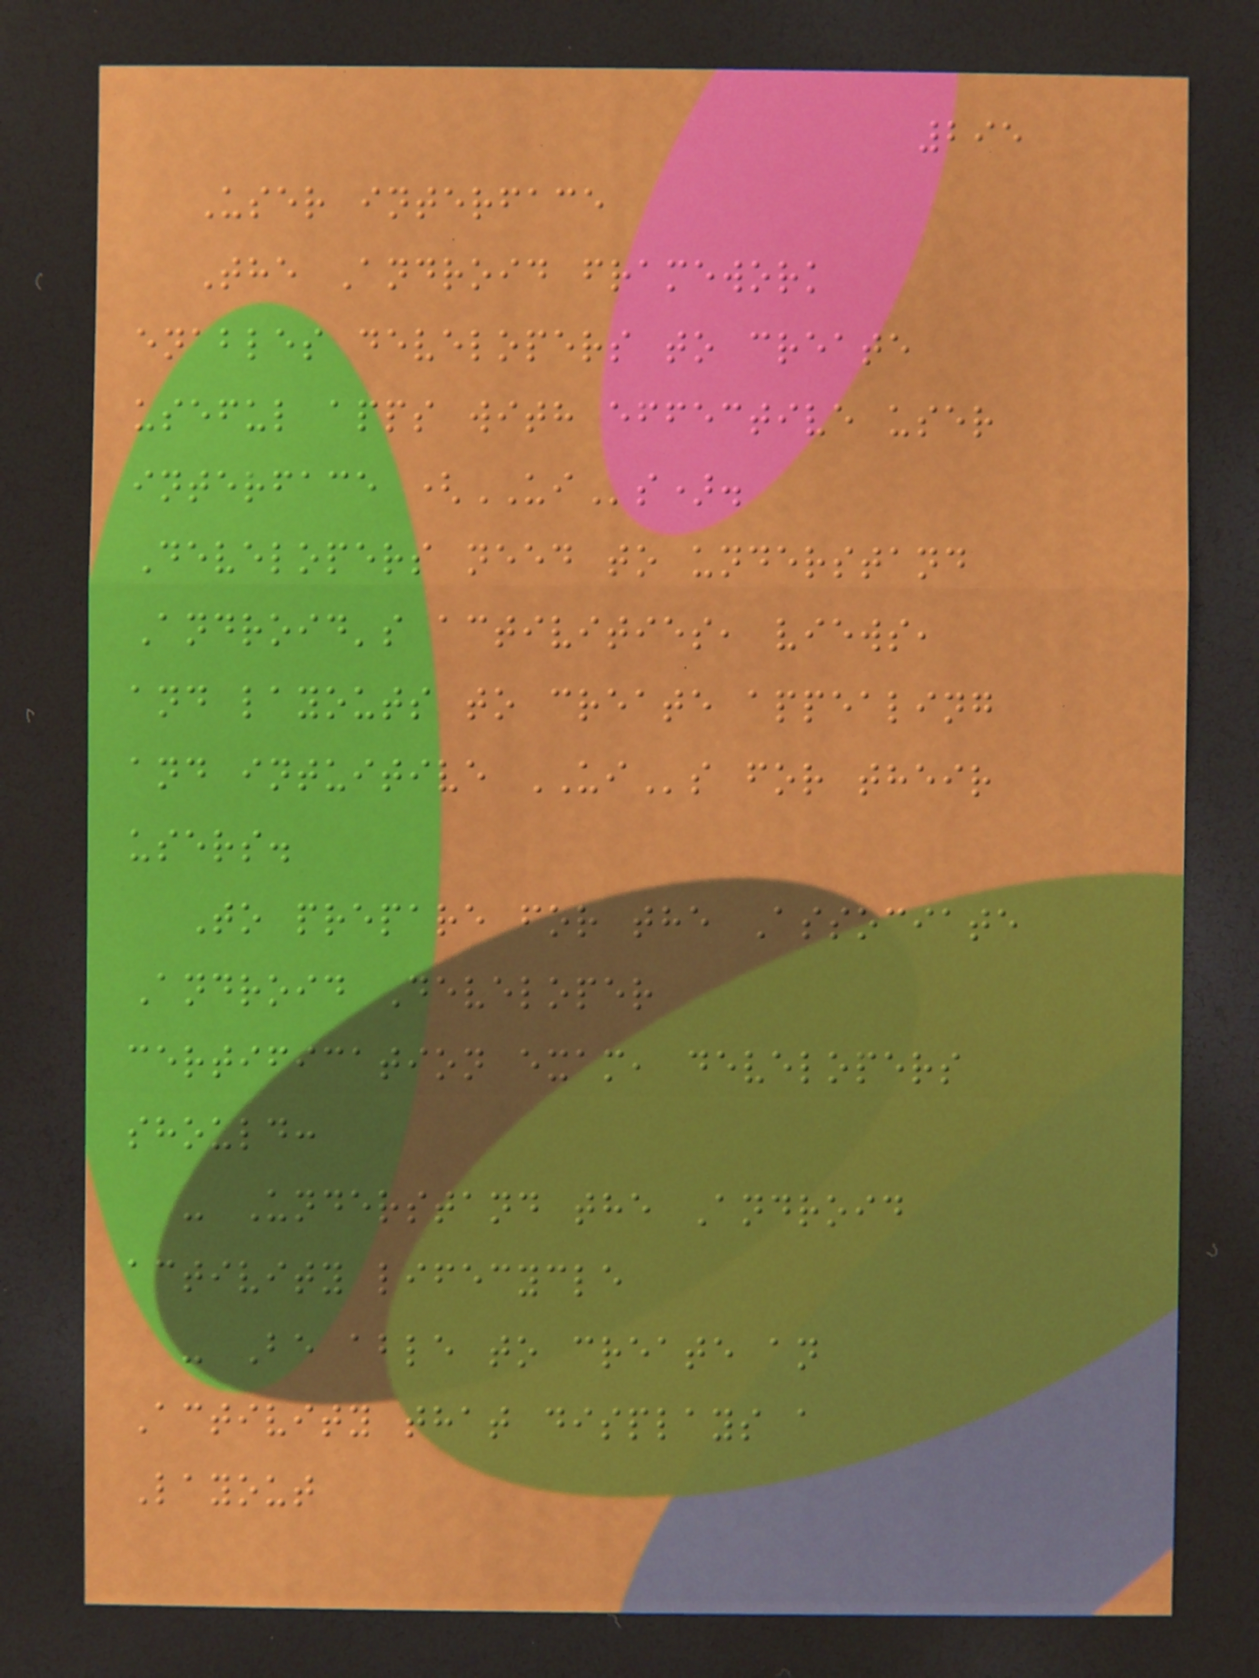295
User interface
The Android framework
enables developers to create
useful apps with effective user
interface (UIs).
Developers need to understand
Android's activities, views,
and layouts to create appealing
and intuitive UIs for their
users.
To prepare for the Associate
Android Developer
certification exam, developers
should:
- Understand the Android
activity lifecycle
- Be able to create an
Activity that displays a
Layout
